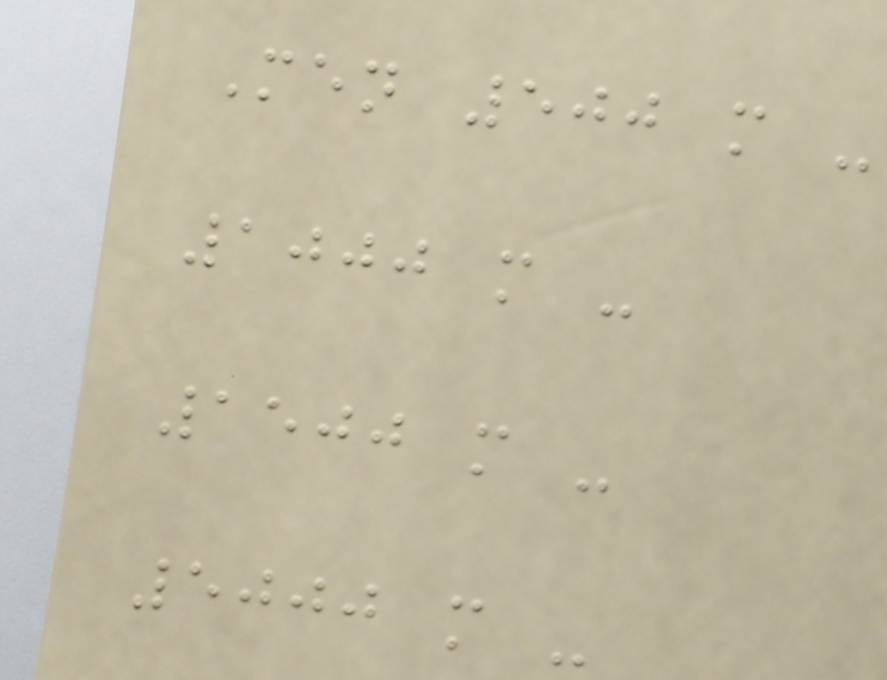Men 500 m -
1000 m -
1500 m -
5000 m -
